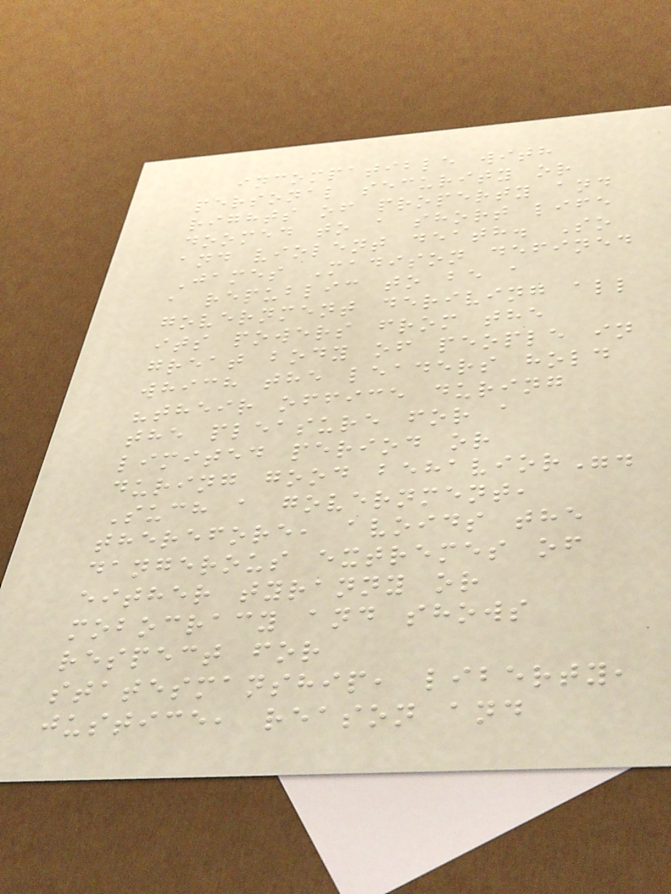incompatible with
personal security or
rights of property and
doomed to a short life
and violent death. So
James Madison defined
a republic to be a
government deriving all
its powers from the
great body of people in
which the leaders hold
"their office during
the pleasure for a
limited period or
during good behavior".
Such a government,
therefore, avoids the
dangerous extremes of
either tyranny or
mobocracy and shows
respect for
statesmanship, liberty,
justice, reason and
